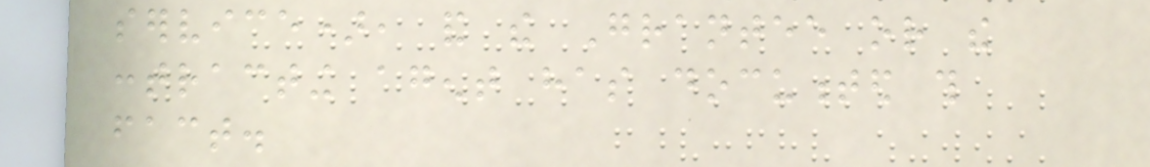service), and the Grantee or the
contracting agent has documented this
fact.
